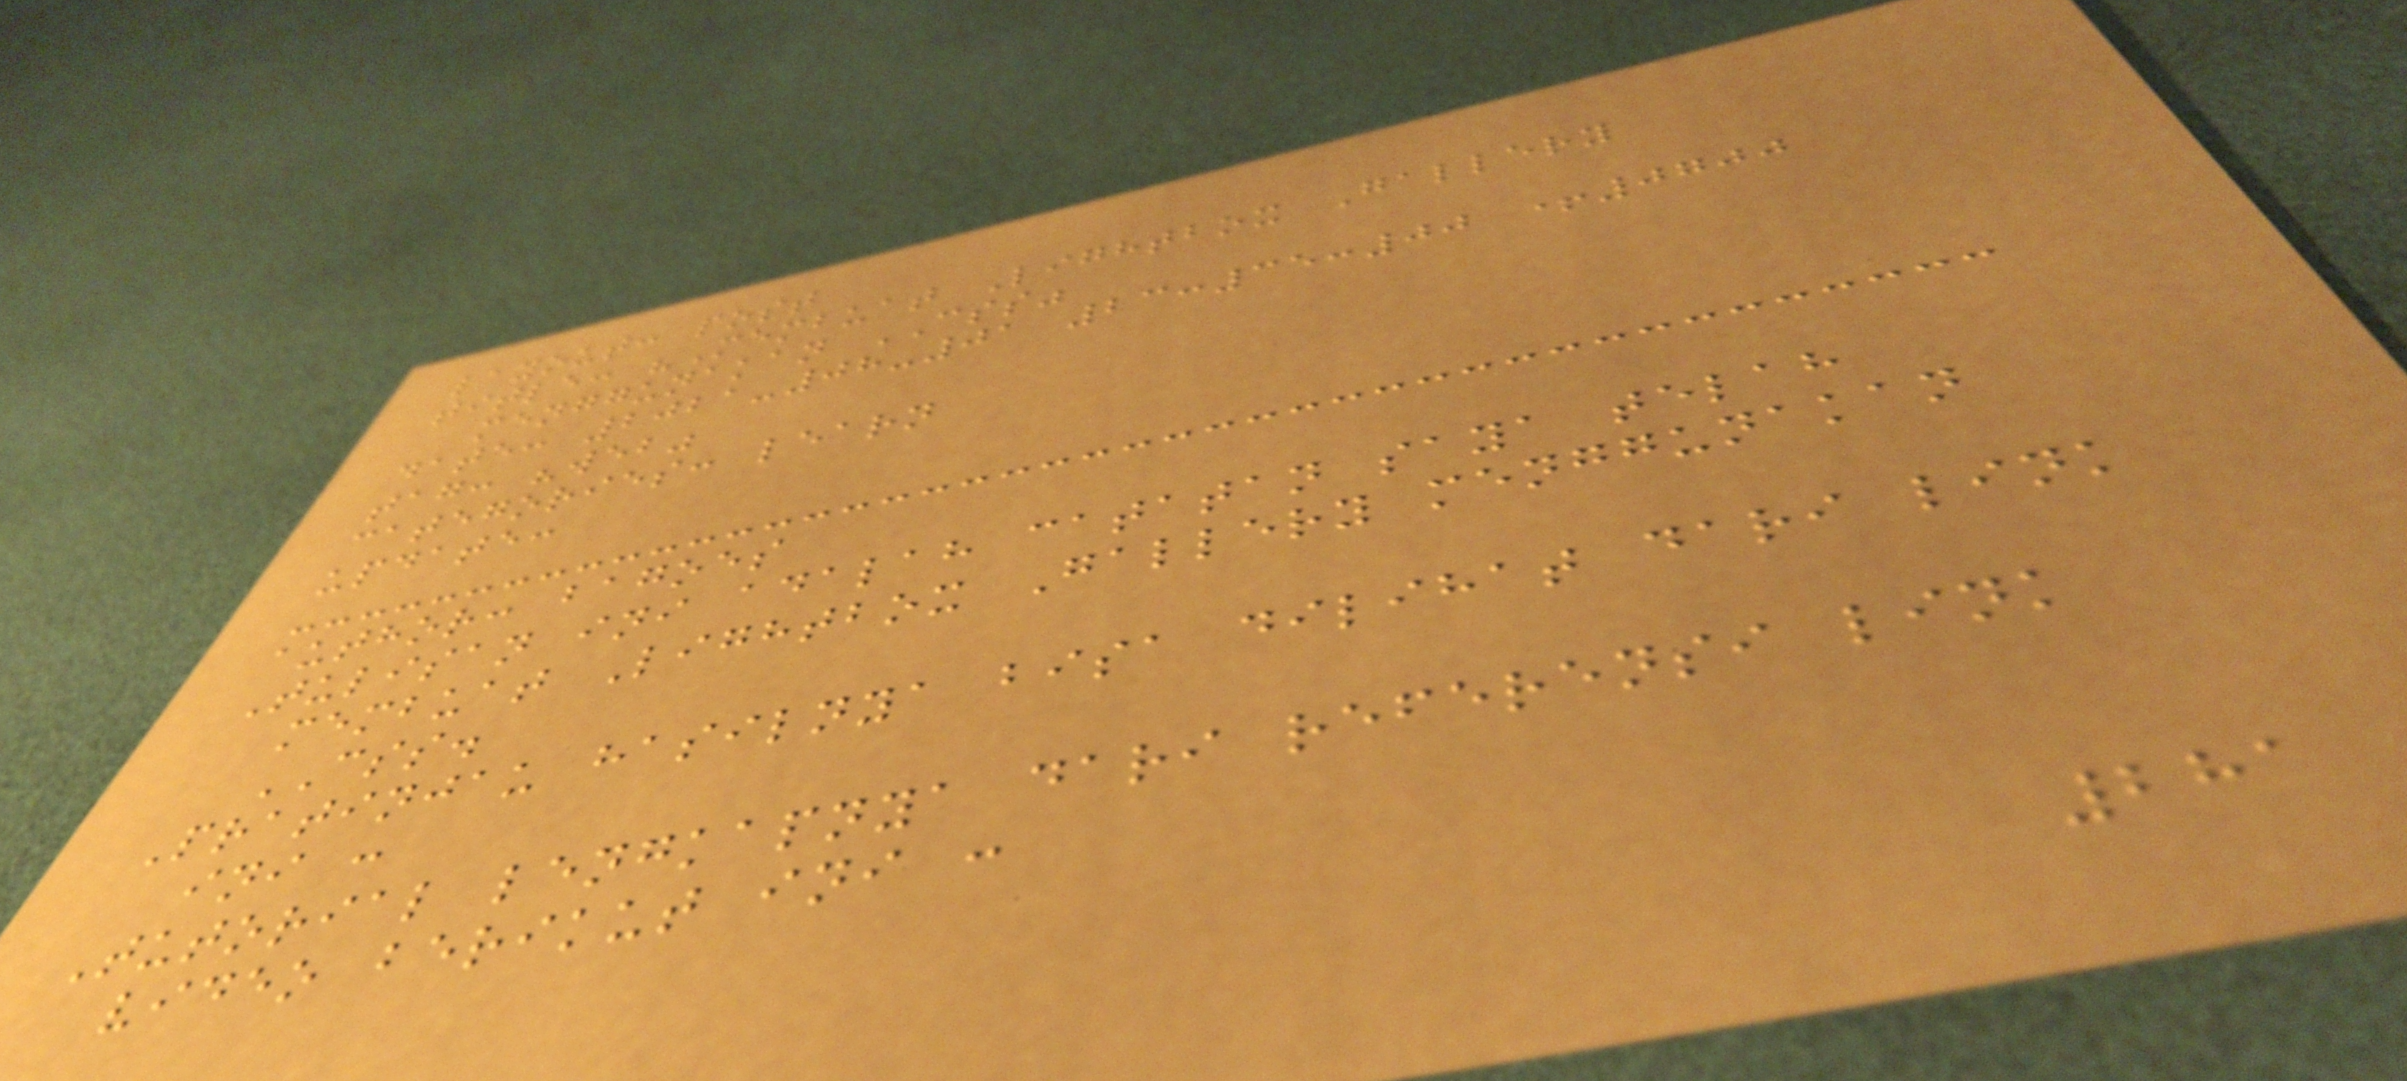layout: post
title: "Membuat Lightbox Gallery
menggunakan CSS"
date: 2021-08-01 23:35:00 +0700
tag: "web"
categories: learn
update:
author: bagoes
Tulisan ini adalah catatan saya telah
membuat Lightbox Gallery menggunakan
CSS.
Pratinjau hasilnya bisa dilihat dari link
ini :
Tutorial lengkapnya dari referensi link
video berikut ini :
281
